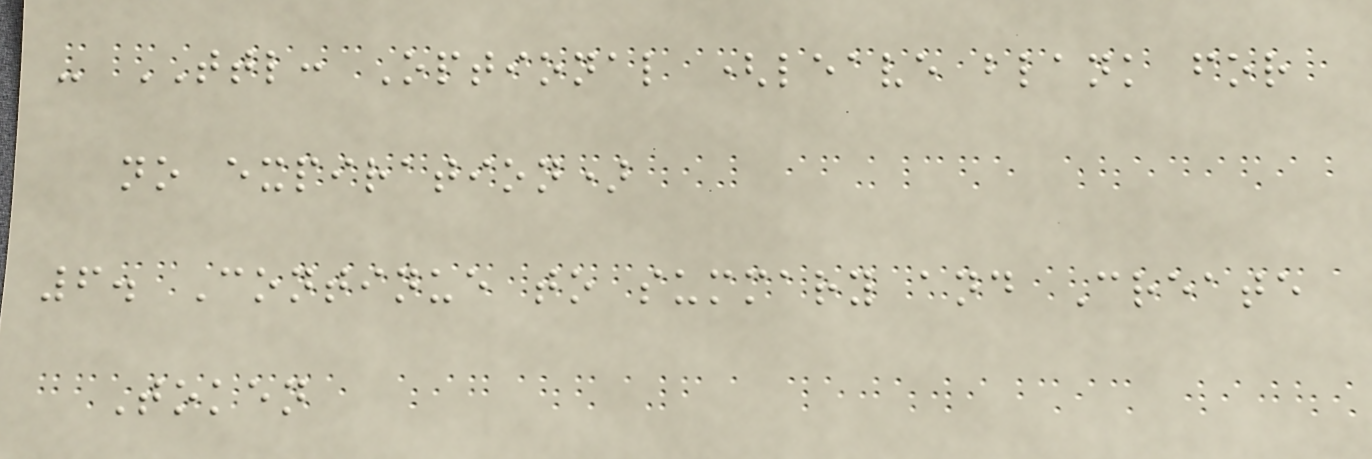- TTL: Optional (leave blank for
no expiration)
6. Continue to summary and Create
Token
